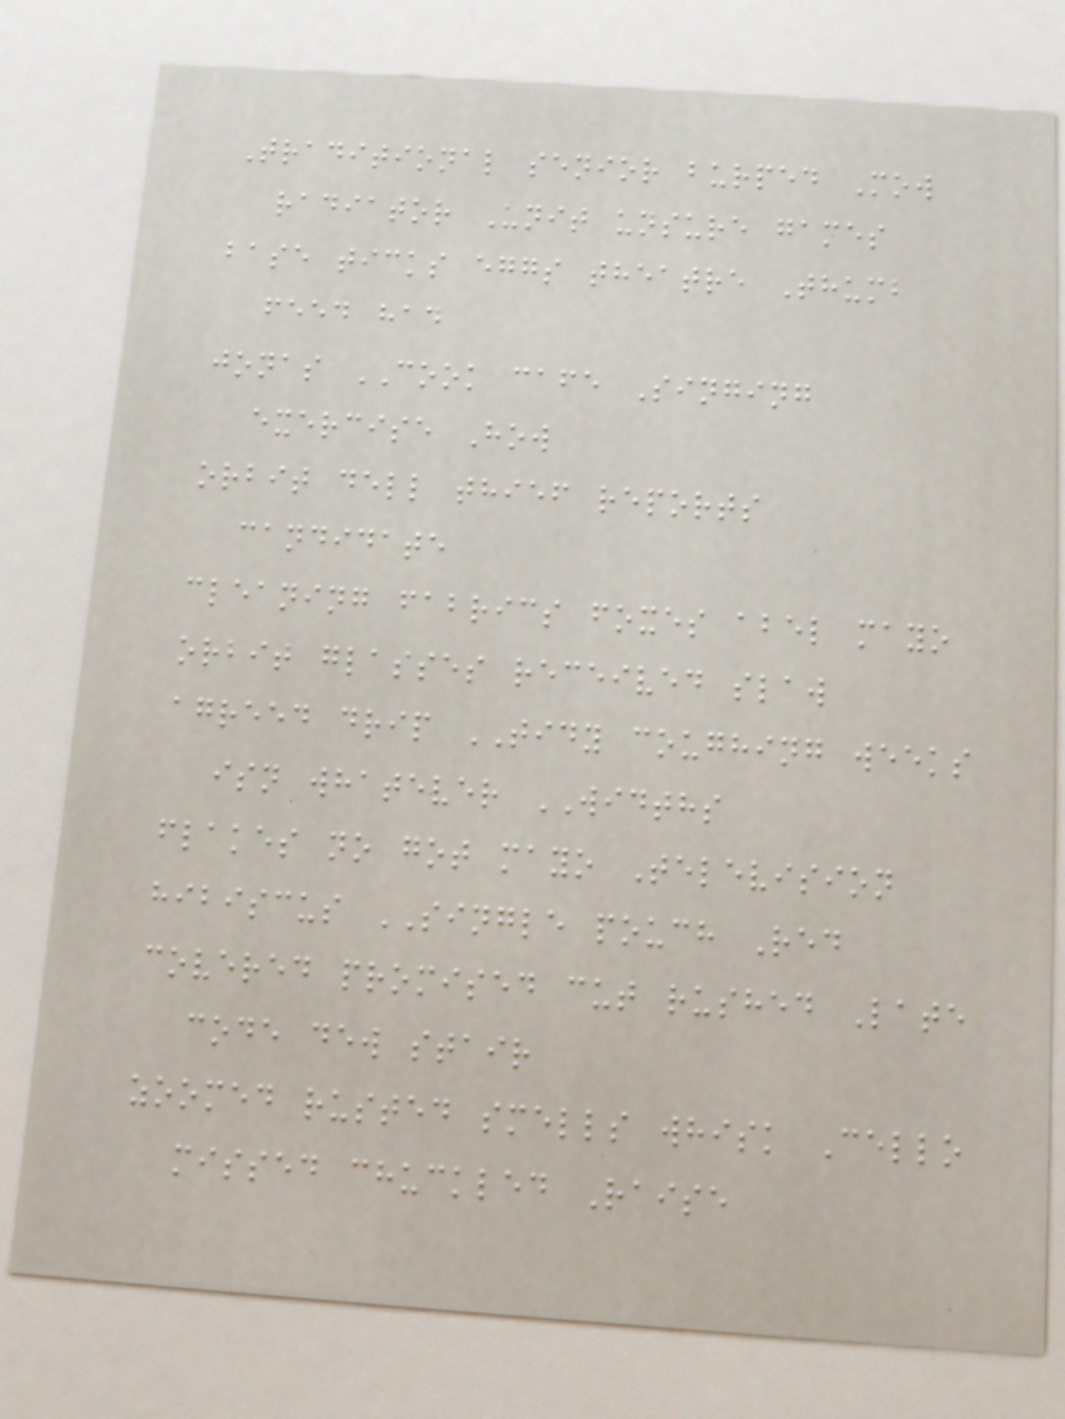Traditional senior burped Mow
radiator Unit unsure games
base ticks eggs theatre Thumb
feed had
jonas COOK cafe Singing
exercise How
orbit dell thief reports
candidate
cleaning fabrics foxes abel mayo
orbit glasses received slaw
agreed drip TIDY coughing weeks
isn whatever WIDTHS
flakes no got mayo Television
hibiscus SINGLE pouch Red
covered promised cut rushed Late
code dew stair
zoomed rusted smells whisk Cello
missed chuckled Raise
